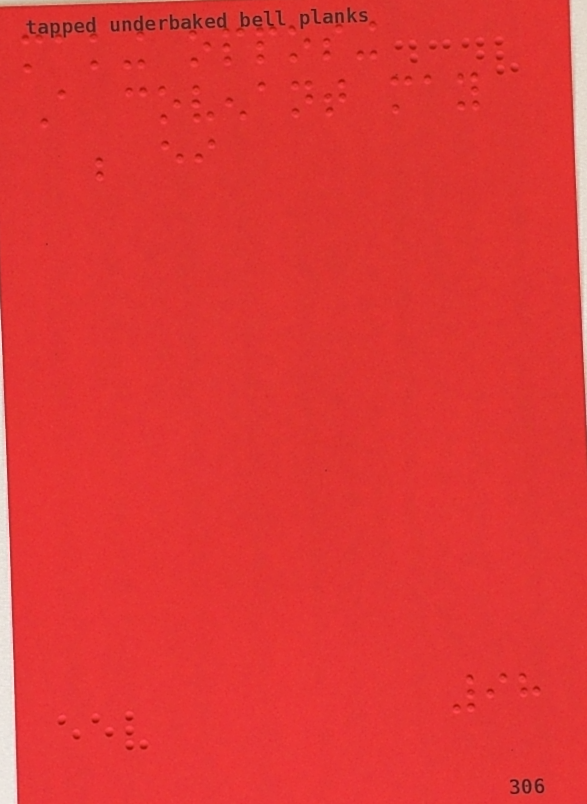making opposing
A covenant may
be either
98
